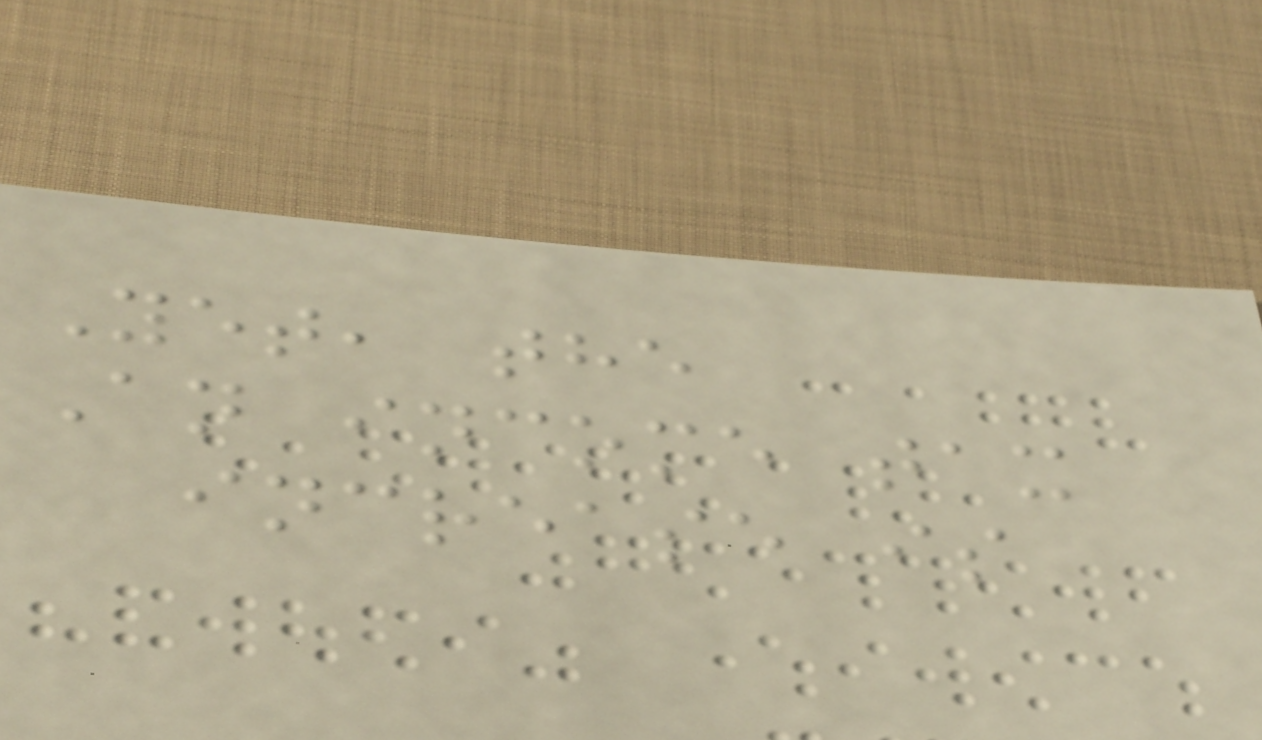Yet, the
An income tax
increase is
